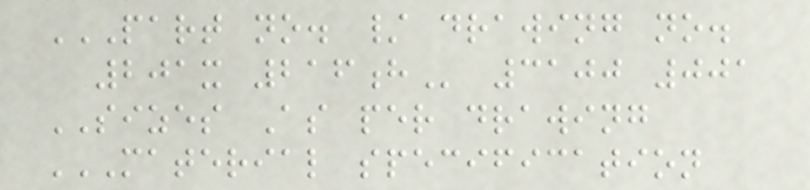PART NO. / DRAWING NO.
201X 216H 3100 001
SIZES As per drawing
MATERIAL SPECIFICATION
